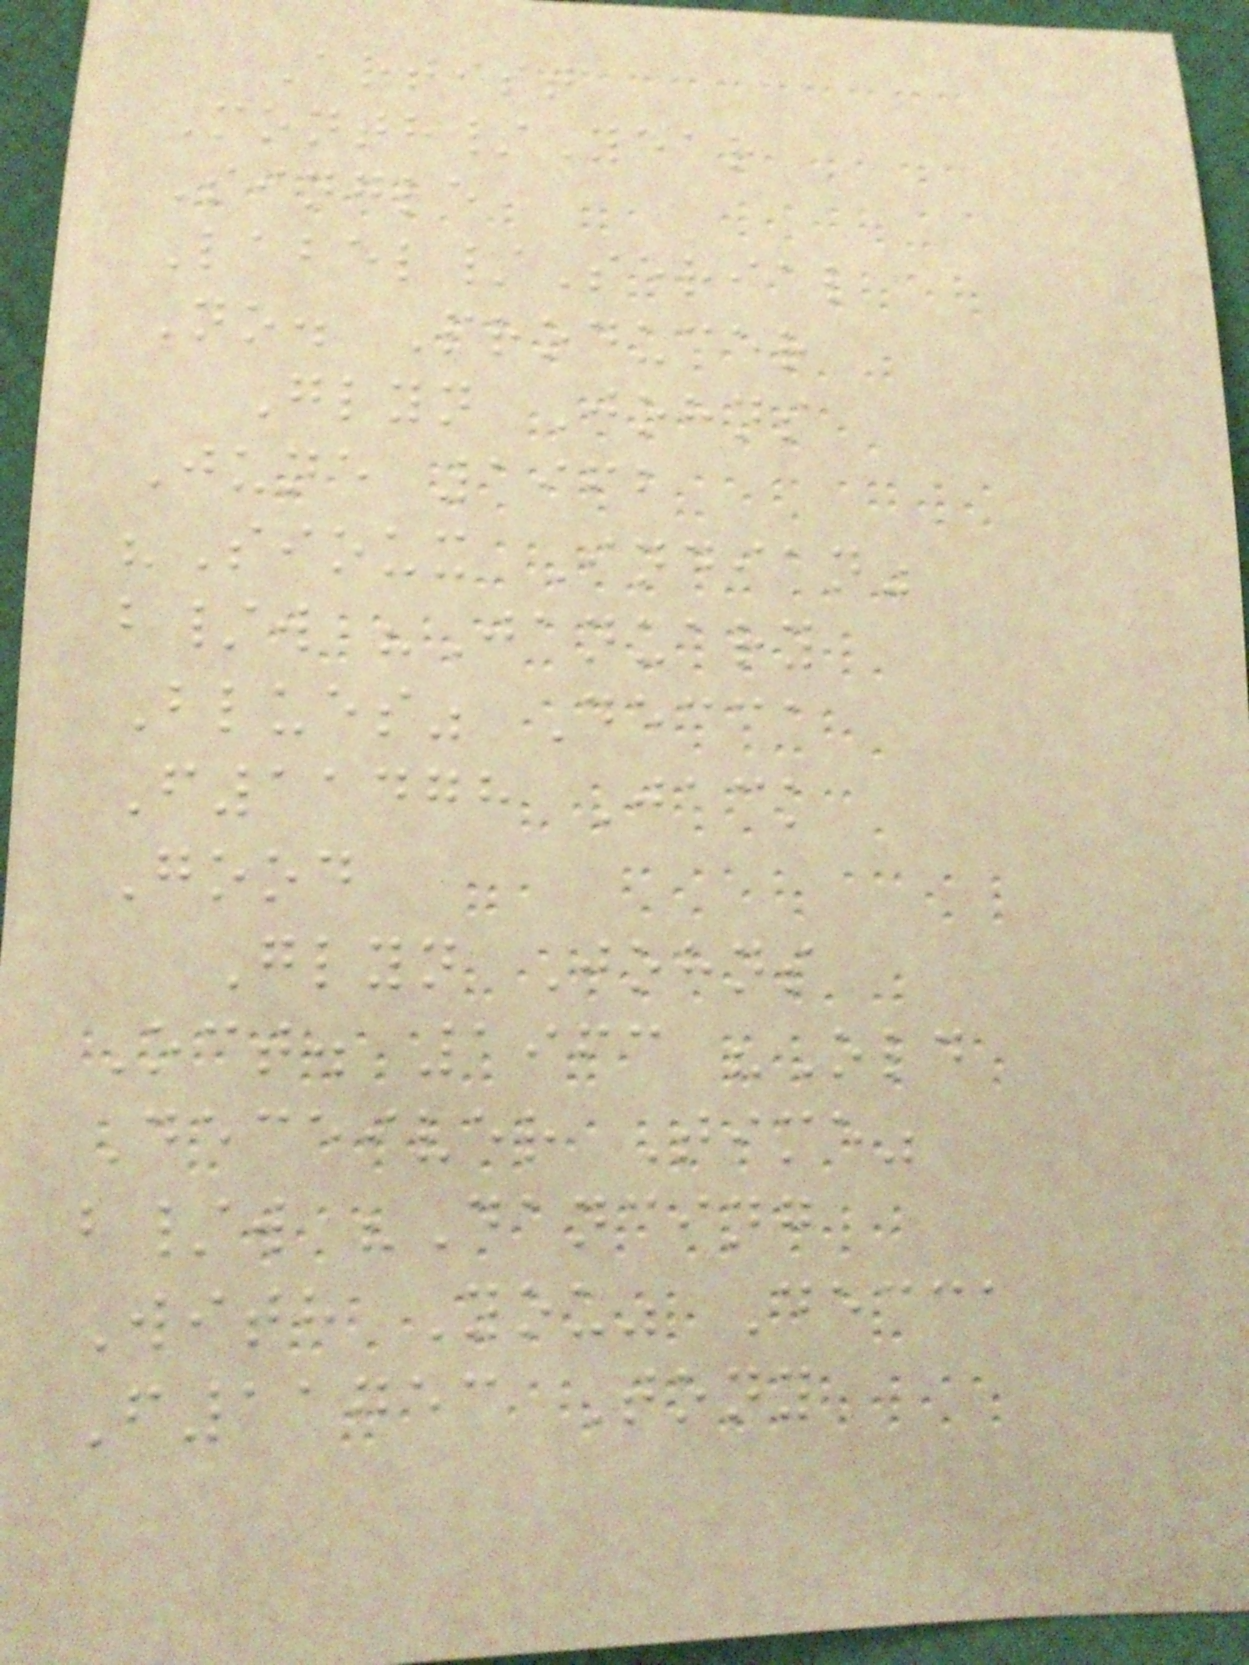Artist
Month/Year
Single
Label/Serial
No. Producer
Glyn Johns
June 1962
"Sioux Indian"
b/w "January
Blues" Decca
F11478 Jack
Good
Glyn Johns
Oct. 1963 "Old
Deceiver Time"
b/w "Dancing
With You" Decca
F11753 Tony
